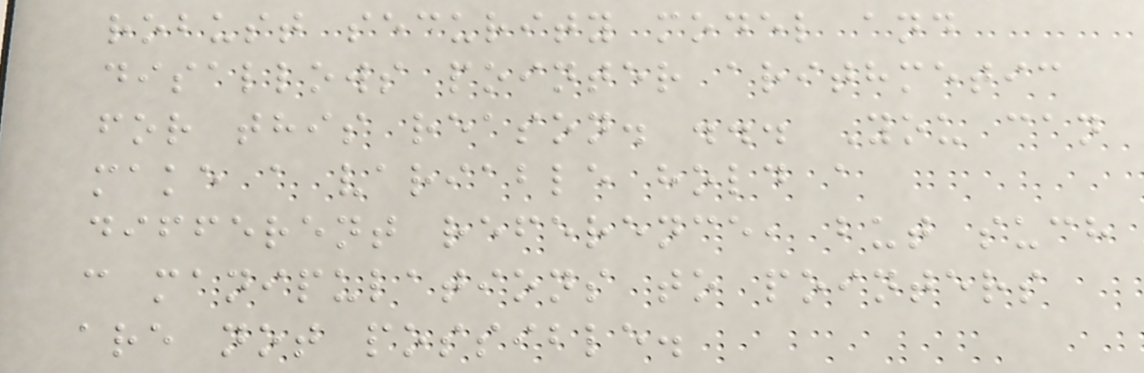robust security model and
disallows pointer arithmetic
for this reason. ... You can
make a variable hold a
different reference, but such
c manipulations to pointers
are not possible.
